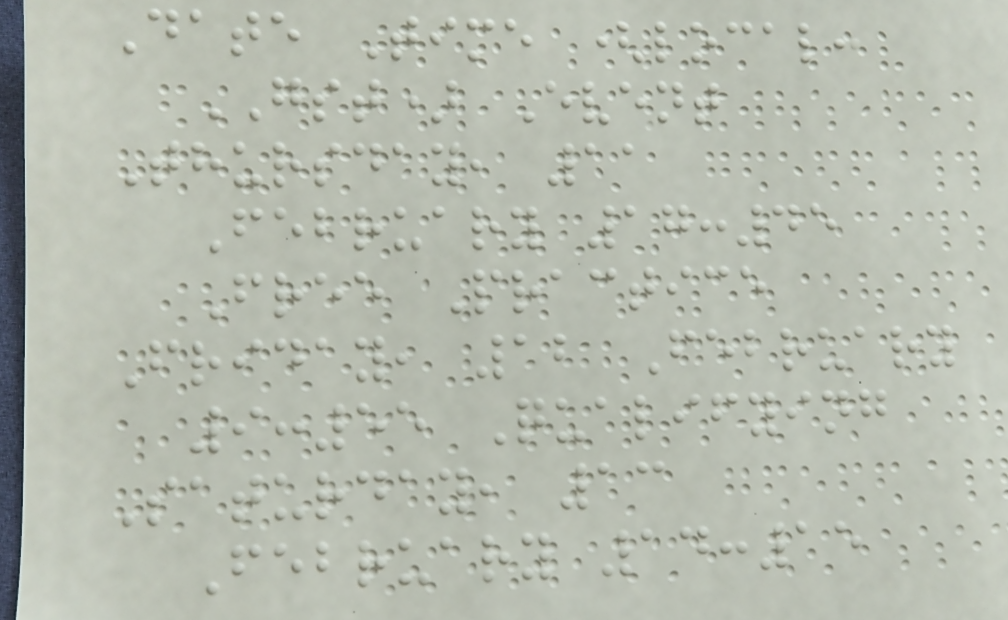Date Time (local:
GST) Event
Thursday, 11
February 17:45
Free Practice
Friday, 12 February
9:55 Qualifying
Saturday, 13
February 14:15
